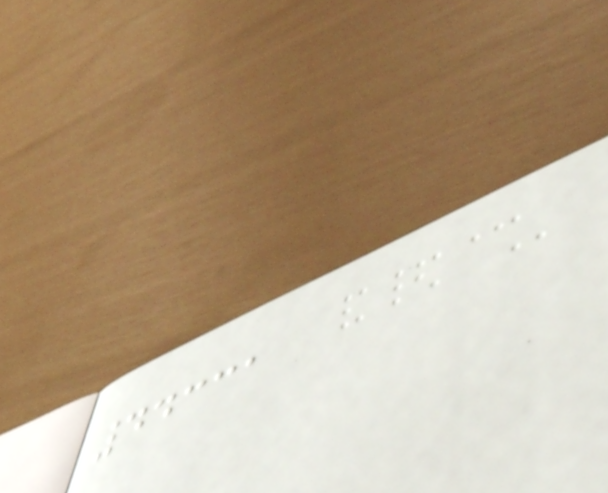44331
